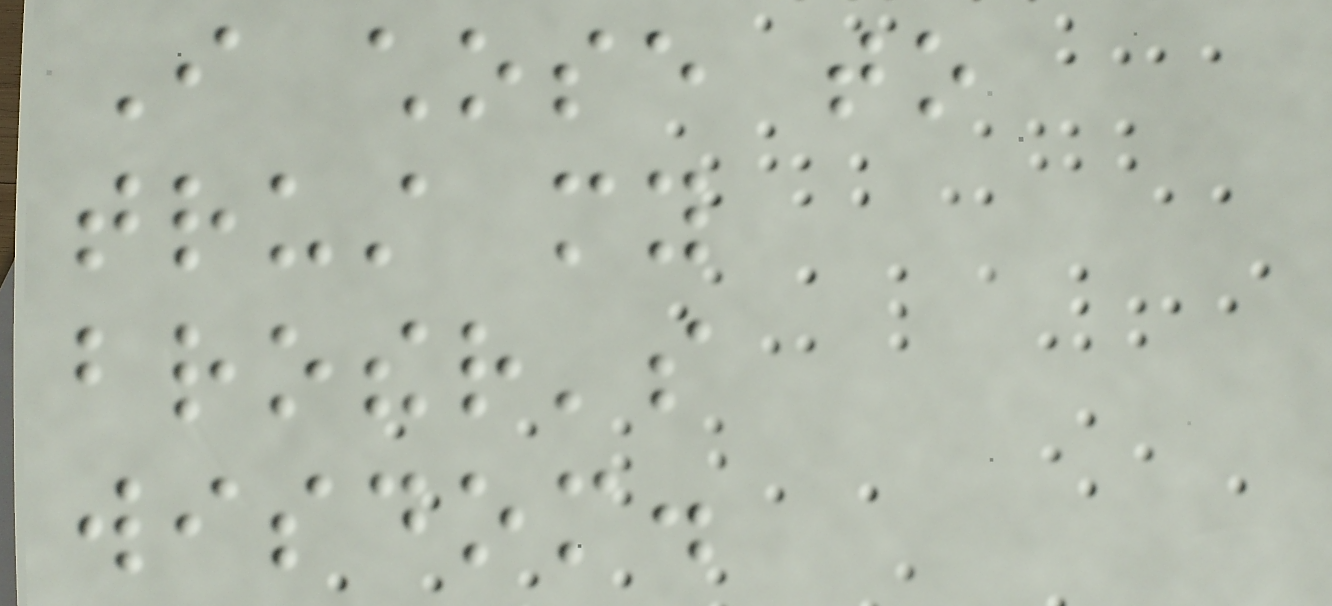I chose to
trust my
brother's
wisdom.
